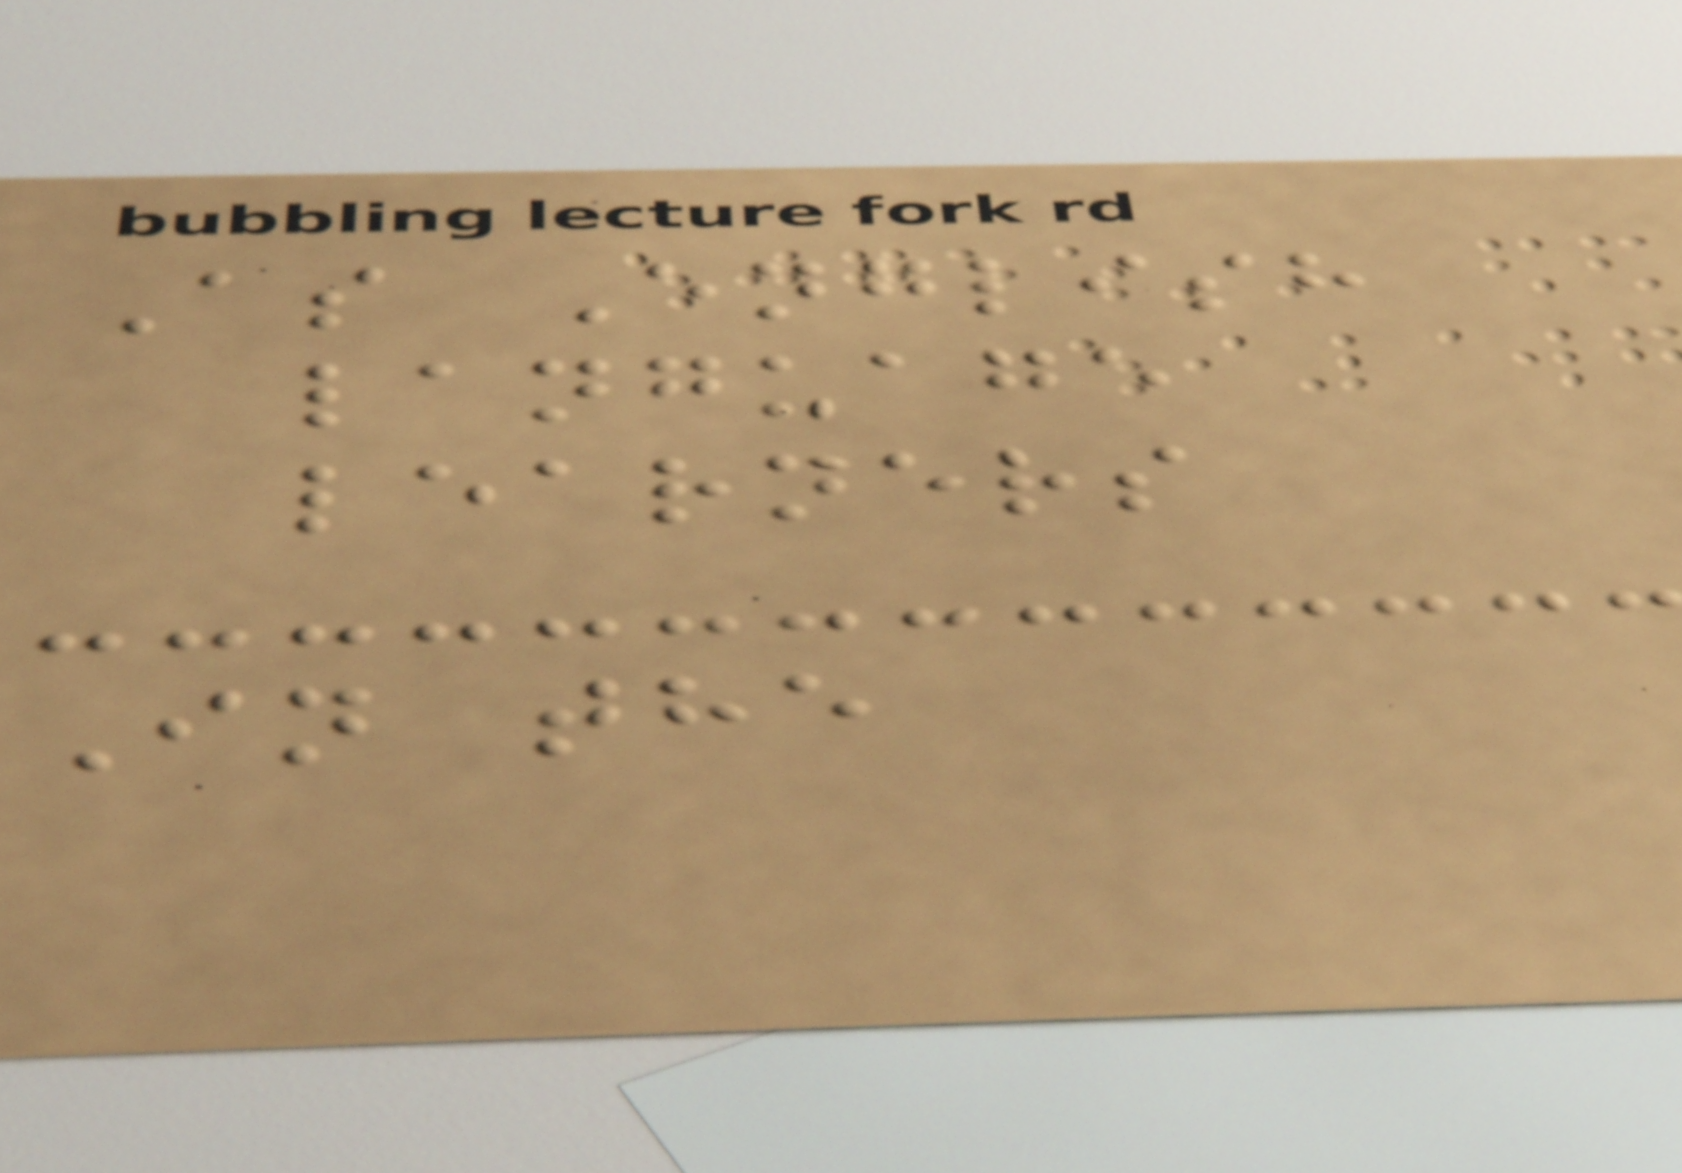As English
language
learners
In the
